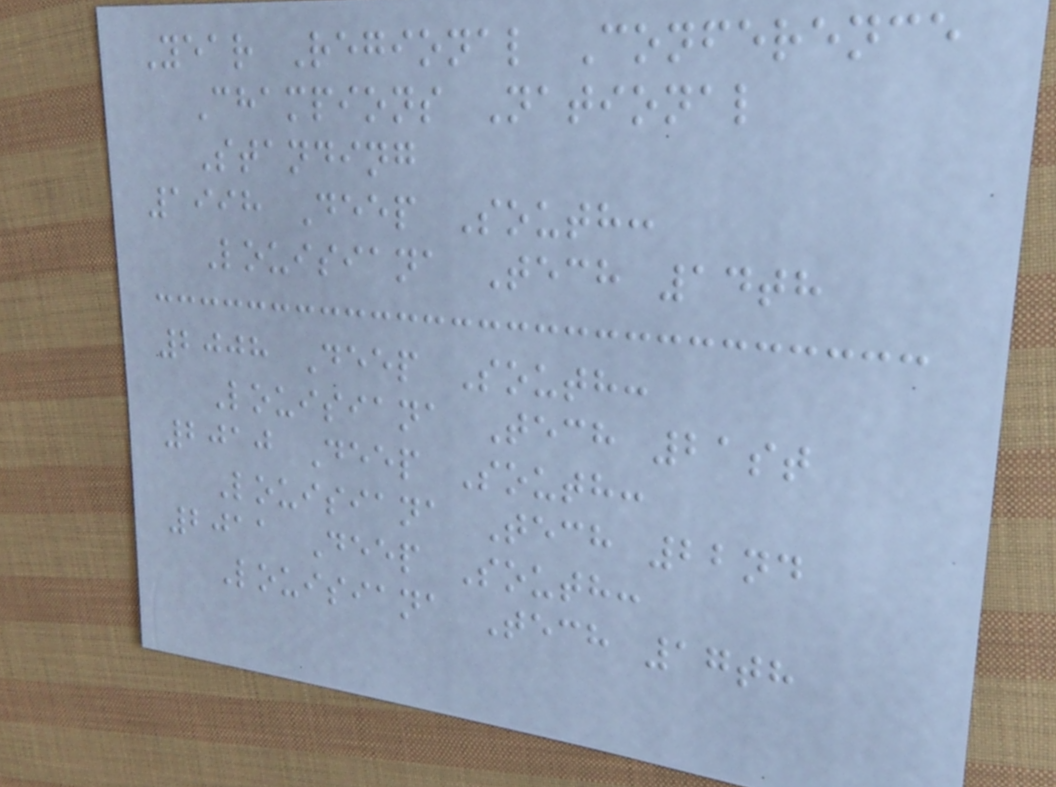Year Regional Conference
Champions National
Standing
1998 Deep South:
Louisiana Tech 14th
2008 Deep South:
Louisiana Tech 21st
2010 Deep South:
Louisiana Tech 22nd
2011 Deep South:
Louisiana Tech 17th
